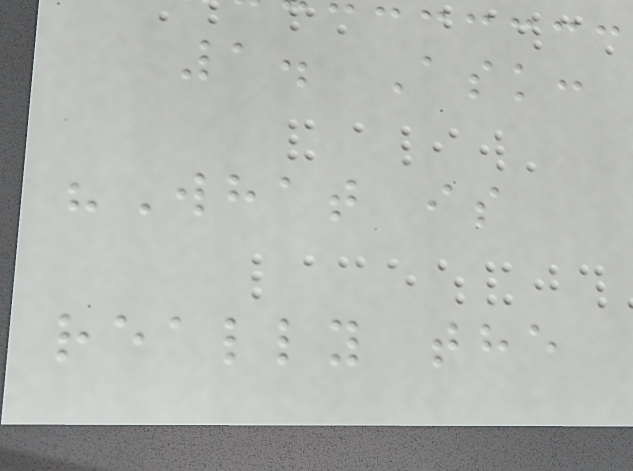1. Ask:
"What is
really the
